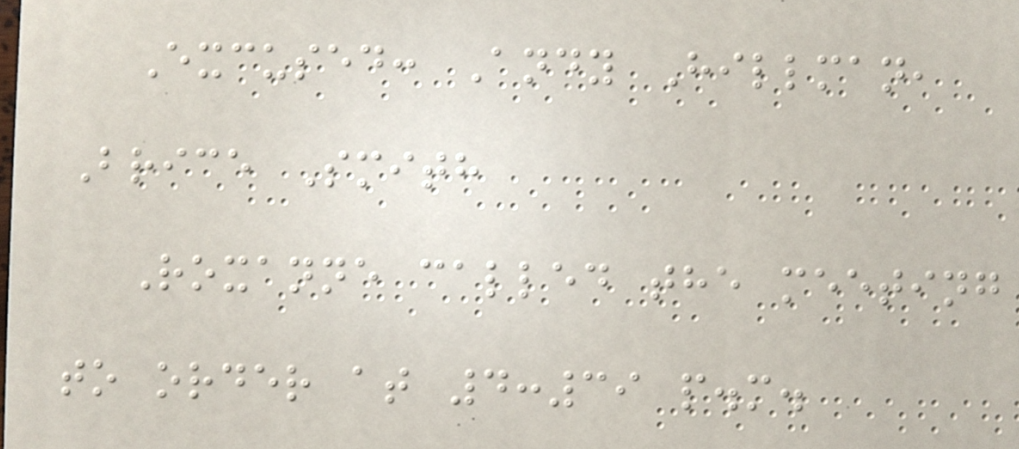Excused: Andy Hillman,
Brice Smith
Roxanne called the meeting
to order at 4:39 p.m.
